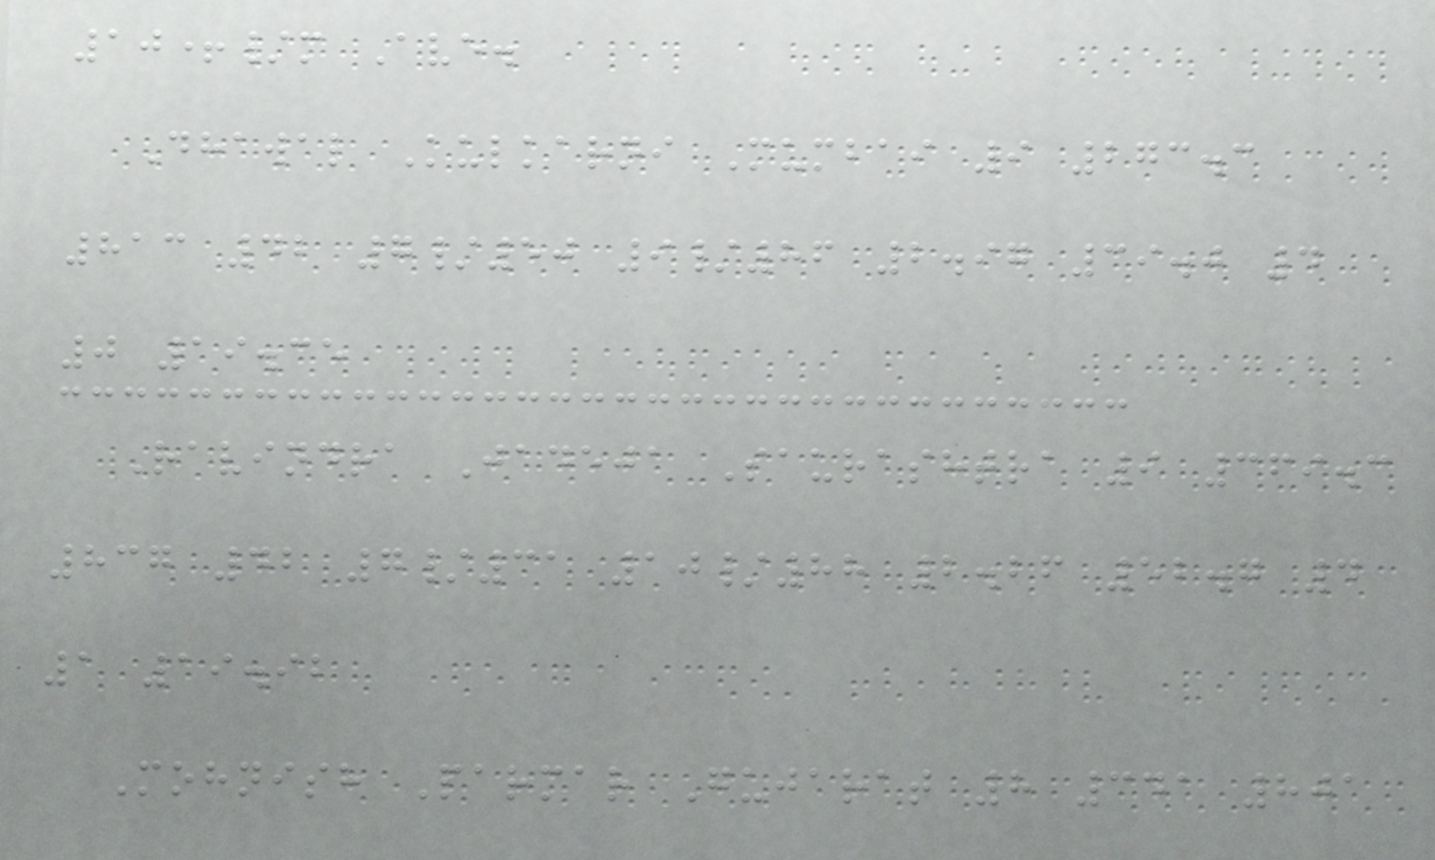10+/m Ave.
Dhawal Kulkarni Mumbai 9 273.3
813 42 7/50 9/86 2.97 39.0 4
0 19.35
Ravindra Jadeja Saurashtra 9 369.3
837 42 7/31 10/88 2.26 52.7 4
1 19.92
Mohnish Parmar Gujarat 8 341 801
